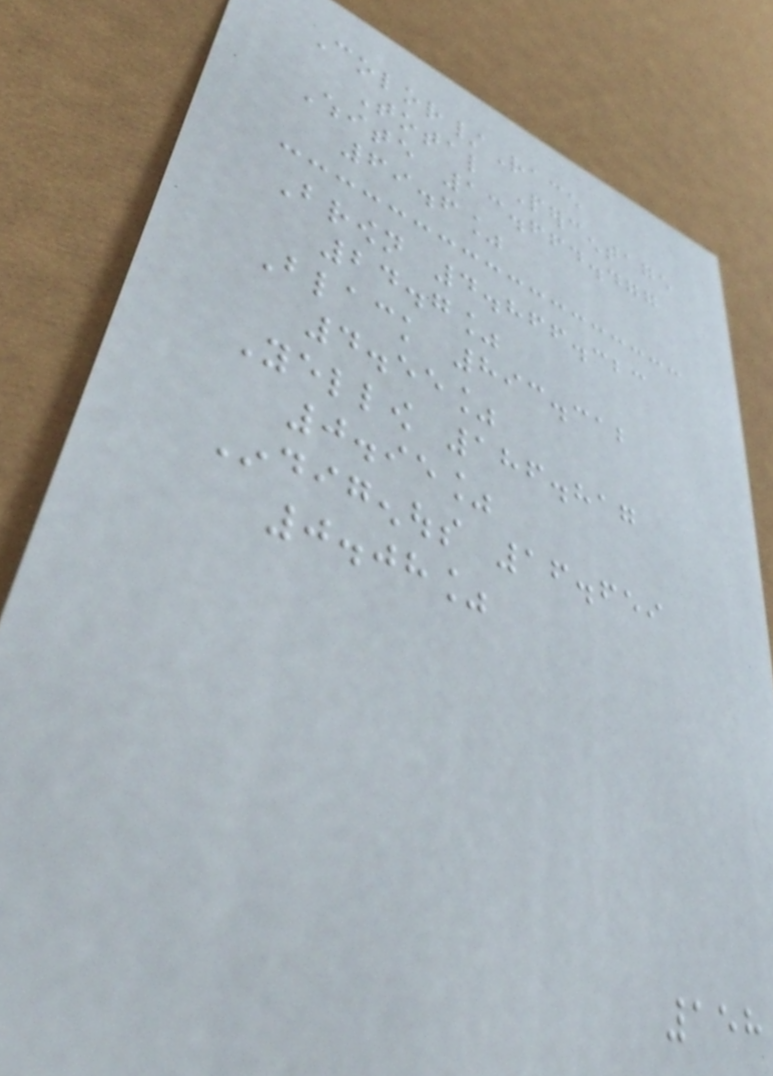Color/Race
Total Percentage
White 13.664.477
69.6%
Brown 4.866.323
24.7%
Black 893.312
4.55%
Yellow 186.817
0.95%
Indigenous 16.659
0.08%
158
